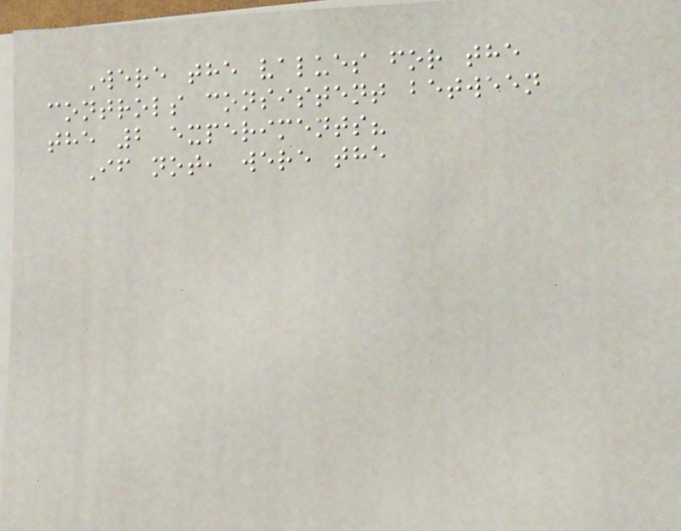Were the values for the
controls consistent between
the 2 experiments?
If not, were the
